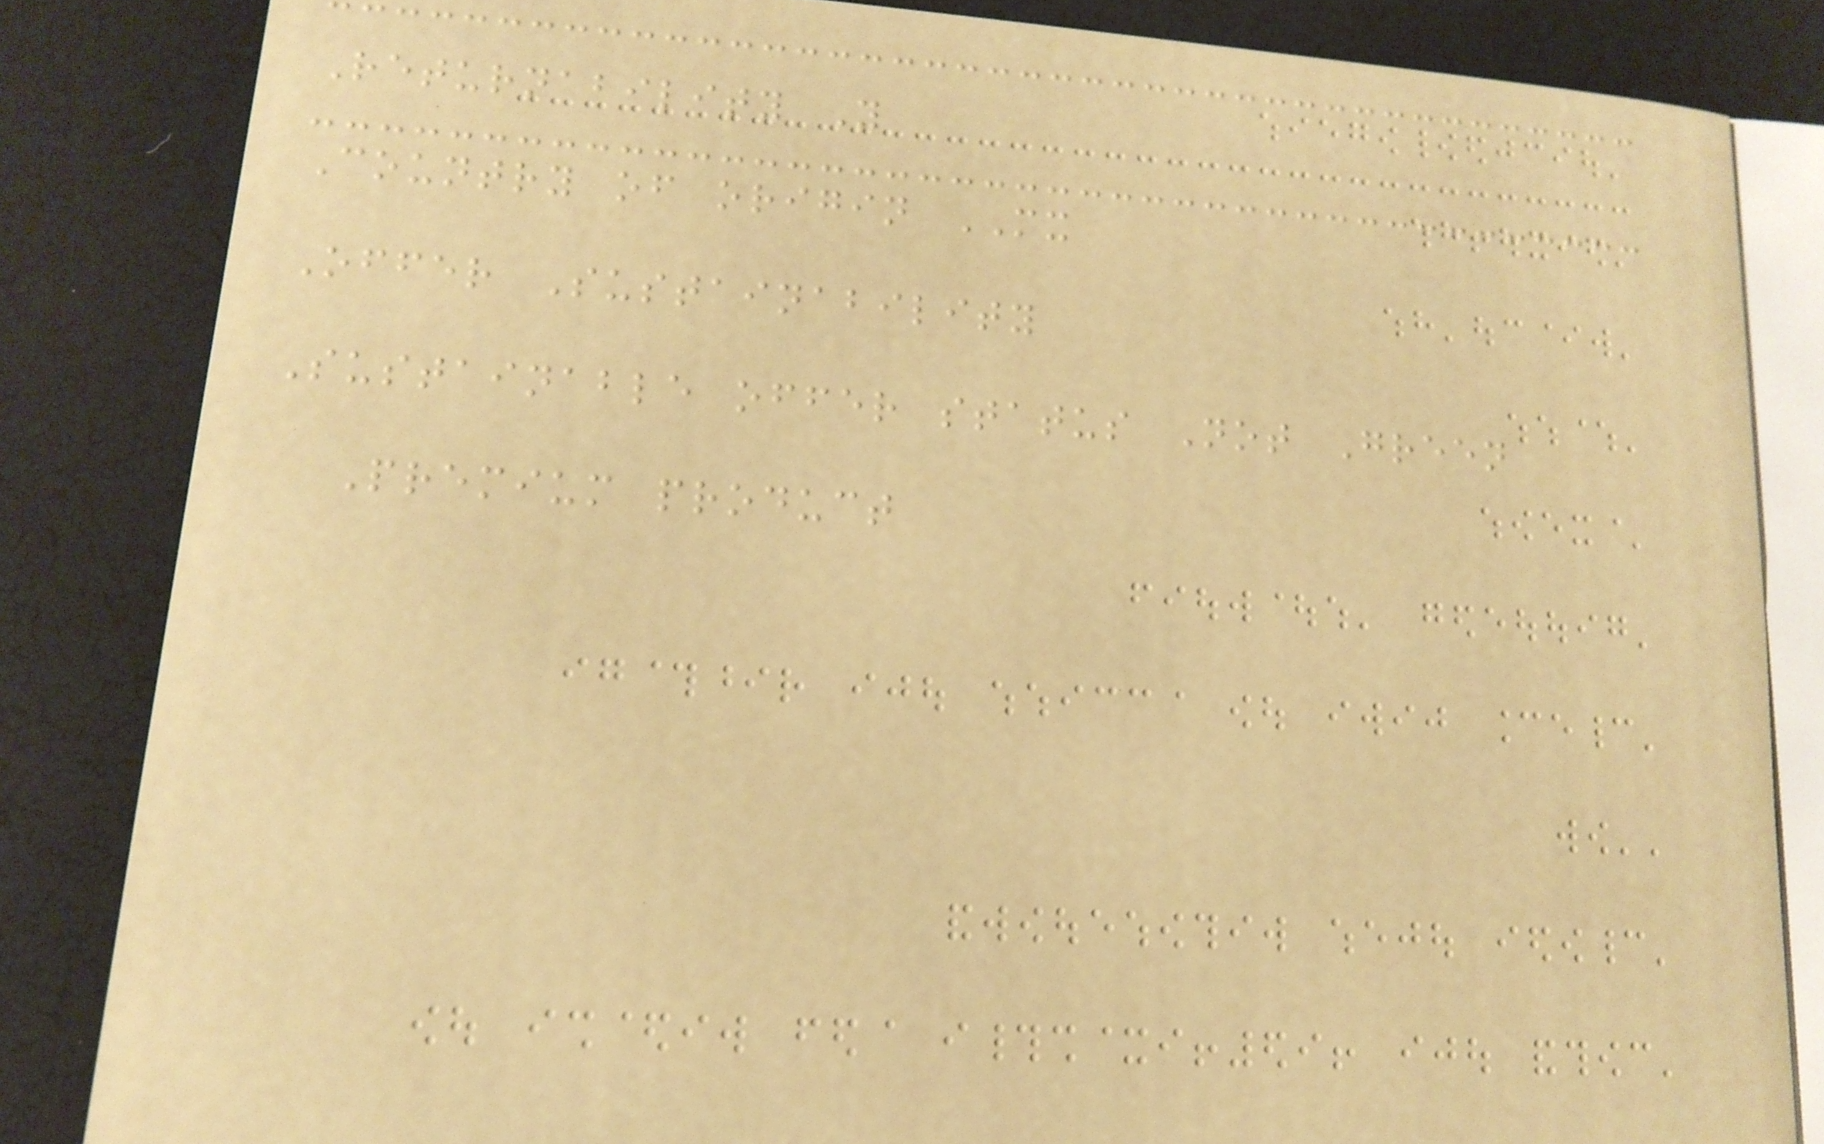Returnability Y
Country of origin MX
Offer Sustainability
Sustainable offer status Not Green
Premium product
